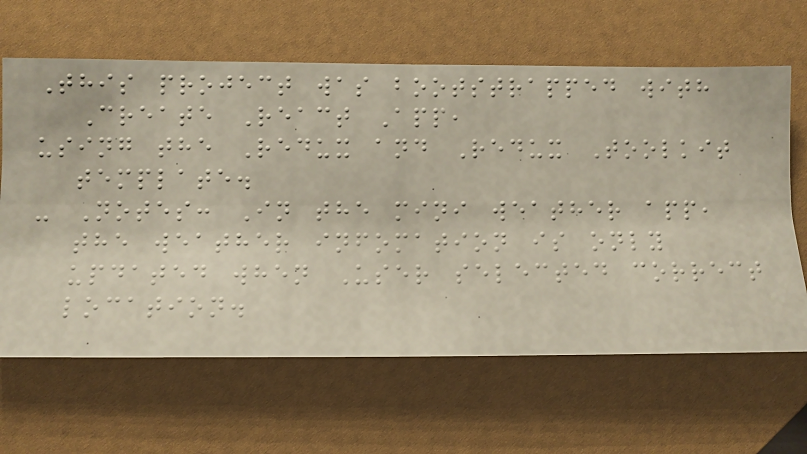This project was bootstrapped with
Create React App,
using the Redux and Redux Toolkit
template.
- Notes: In the mini weather app,
the weather infomation is only
updated when User selected correct
location.
